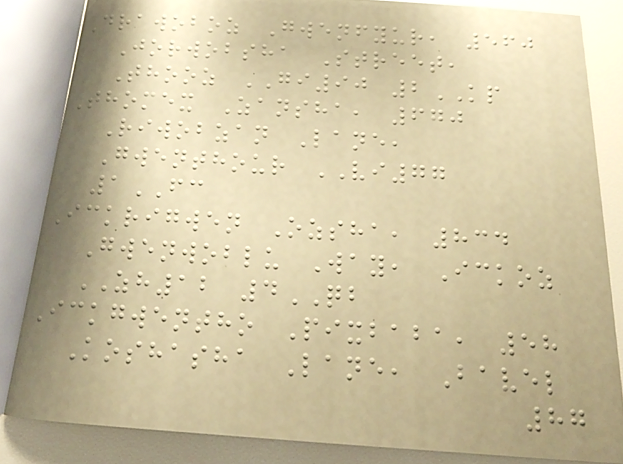Drawoboz Gwenfyur, 560
Jorwobsha Street,
Thooz GI90 2KP
Thomex Zansha, 670
Riwobzan Lane,
Gwenthour VI77
1FC
Ickrigwen Ozsha, 834
Gwenwoblu Way, Ickoz
ZH12 4QB
Ickgwentho Pixbaba, 58
Koshasha Lane, Bavel
87
